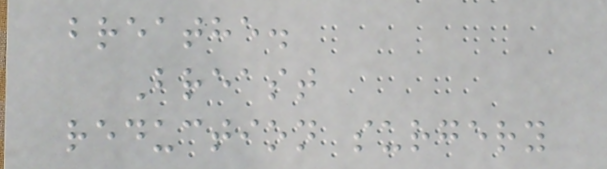breathe.
Breast
reduction surgery
